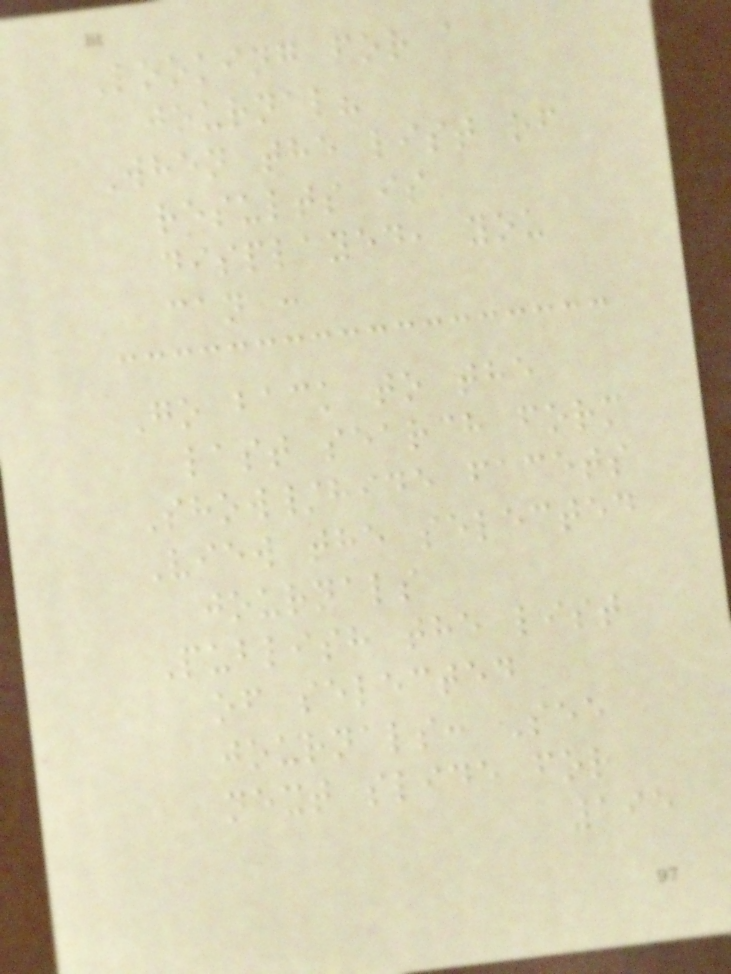Looking for a
journal?
When the list of
results is
displayed, you
can :
Go back to the
last search form
Show/hide facets
View the selected
journals
Publish the list
of selected
journals: See
next slide for
195
